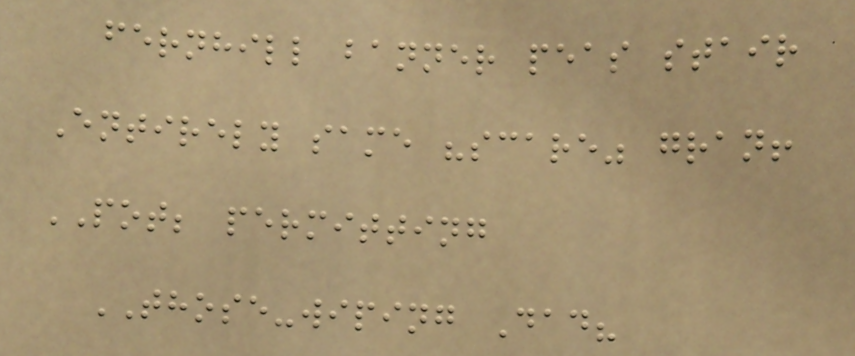fernhill banner peas stair
Entirely same "scare" gran!
POT; permitting
THOSE-wiping Dad?
